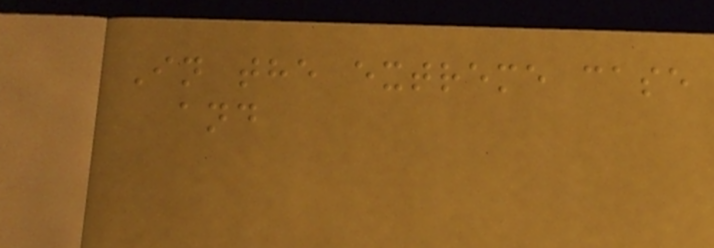In the extreme case
and
